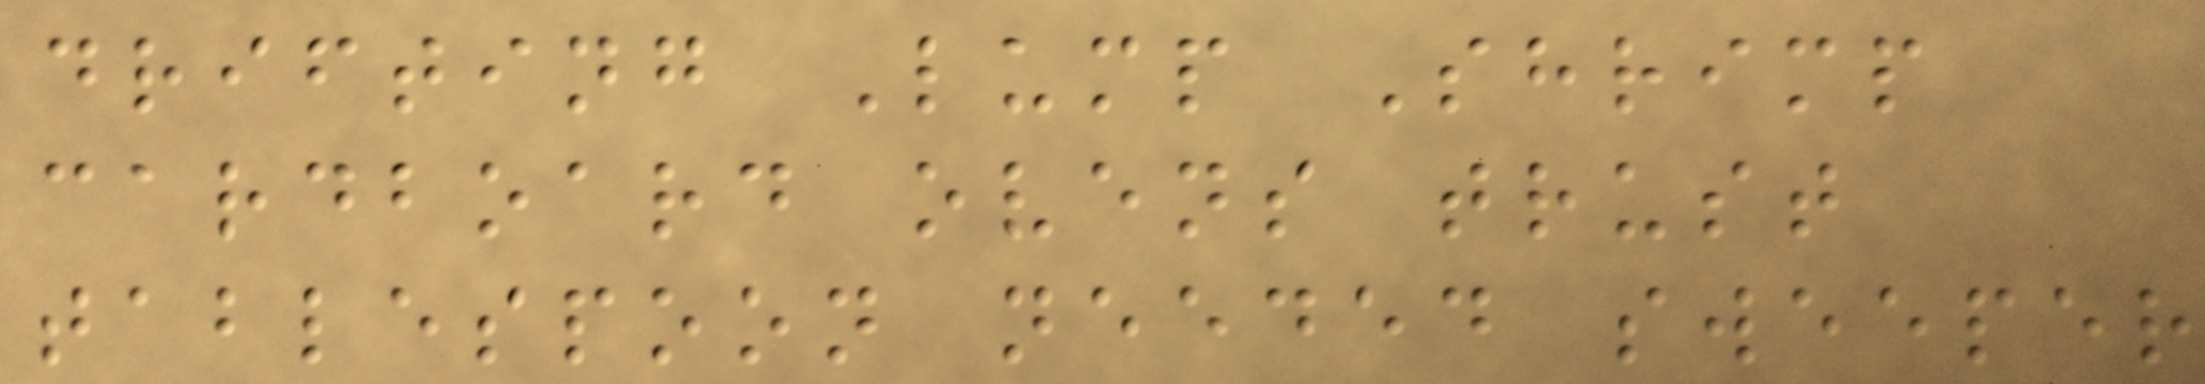drifting Lump Shrimp
cardboard ovens trust
tablespoon needed sweeper
